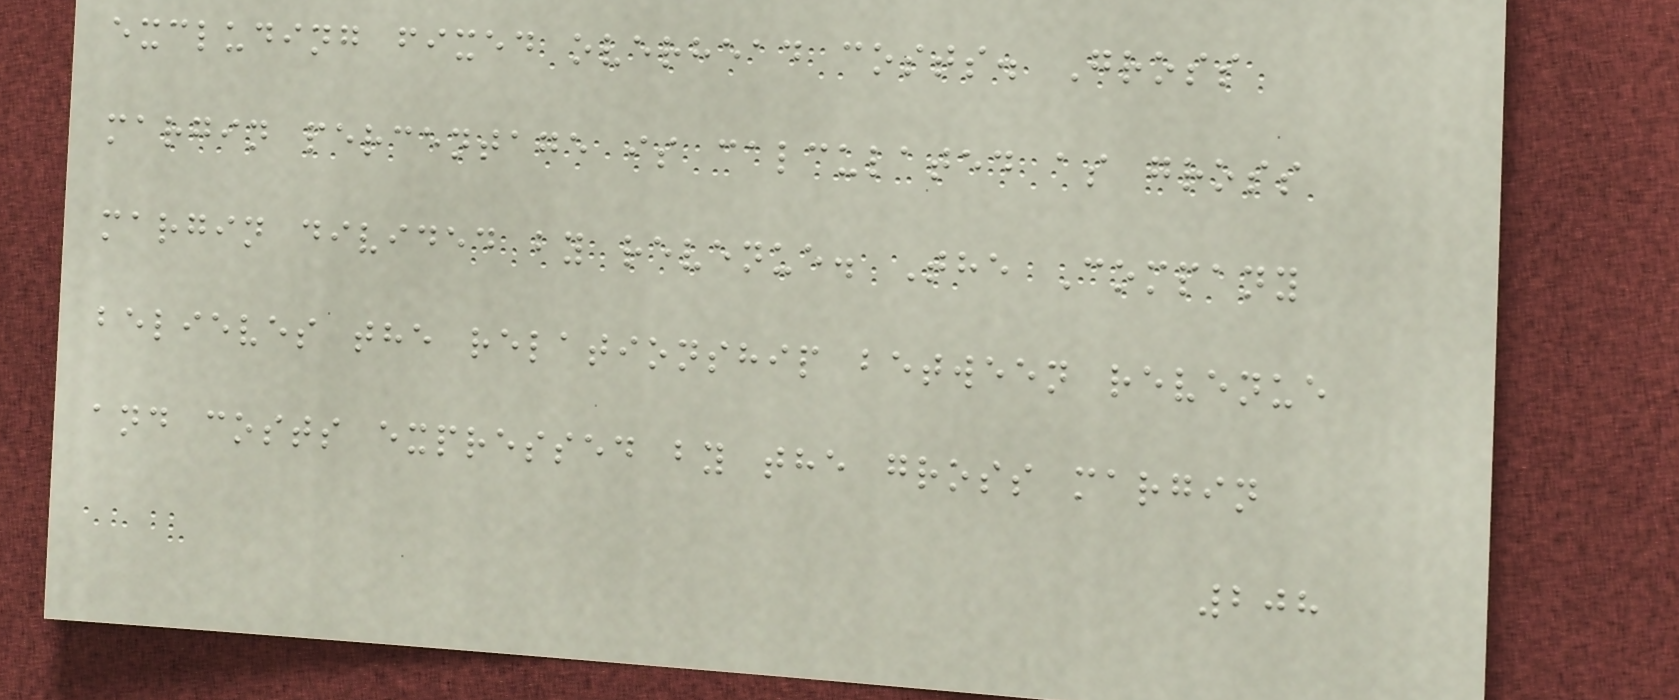excluding fixed overhead costs. Gross
margin percentage is calculated as gross
margin divided by revenue. The Company
believes the relationship between revenue
and costs expressed by the gross margin
208
